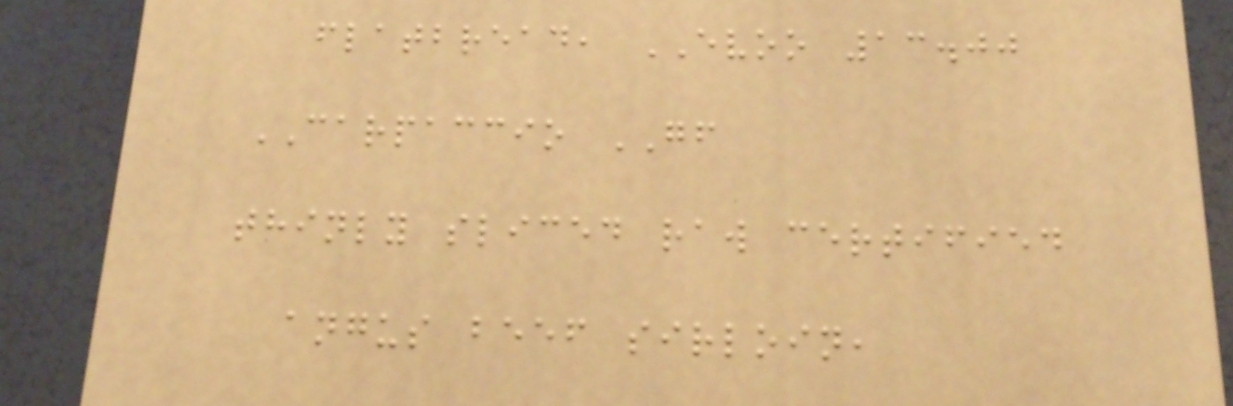flatbread, EVOO 13.00
CARPACCIO GF
thinly sliced raw certified
angus beef sirloin,
